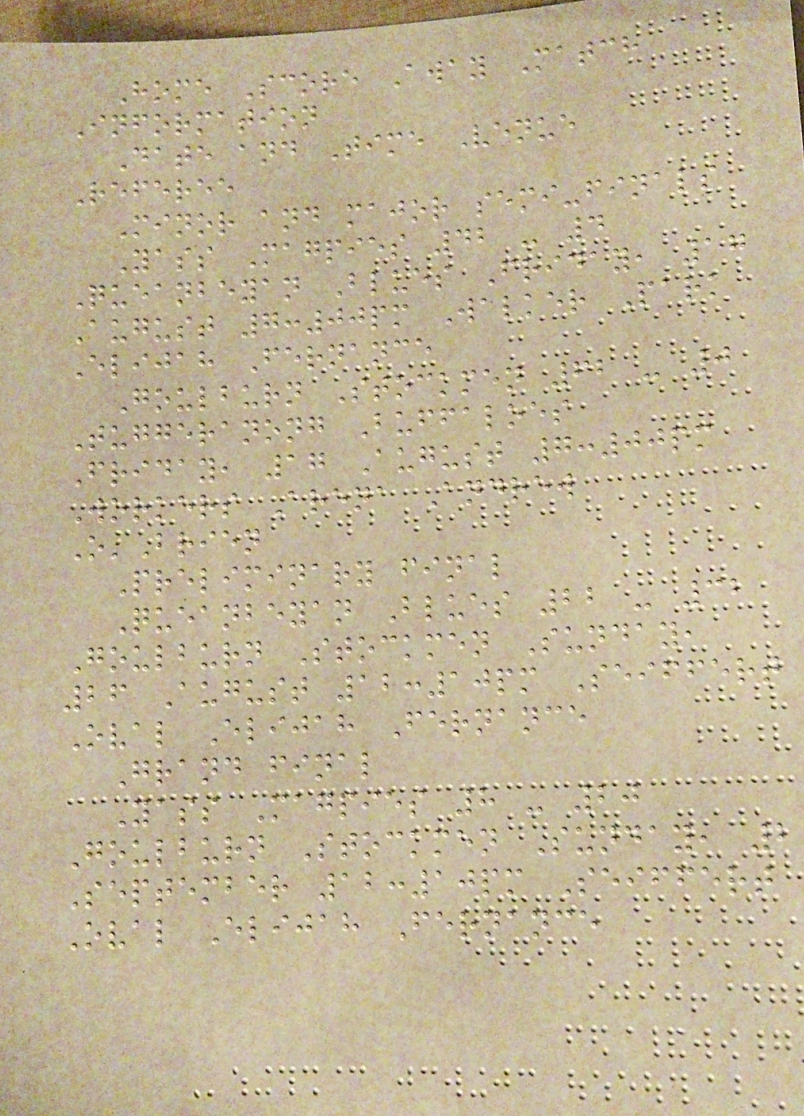Home Score Away Match
Information
Date and Time Venue
Referee
Minor and major semi-finals
Yass Magpies 42 - 4
Queanbeyan Blues Friday, 17
August 7:00pm Walker Park
Elijah Fernance
Goulburn Stockmen 62 - 0
Tuggeranong Buffaloes
Friday, 17 August 7:00pm
Workers Arena Andrew
O'Brien
Preliminary final
Queanbeyan Blues 22 - 32
Goulburn Stockmen Sunday,
26 August 12:10pm Seiffert
Oval Elijah Fernance
Grand final
Yass Magpies 8 - 20
Goulburn Stockmen Sunday, 2
September 12:10pm Seiffert
Oval Elijah Fernance
